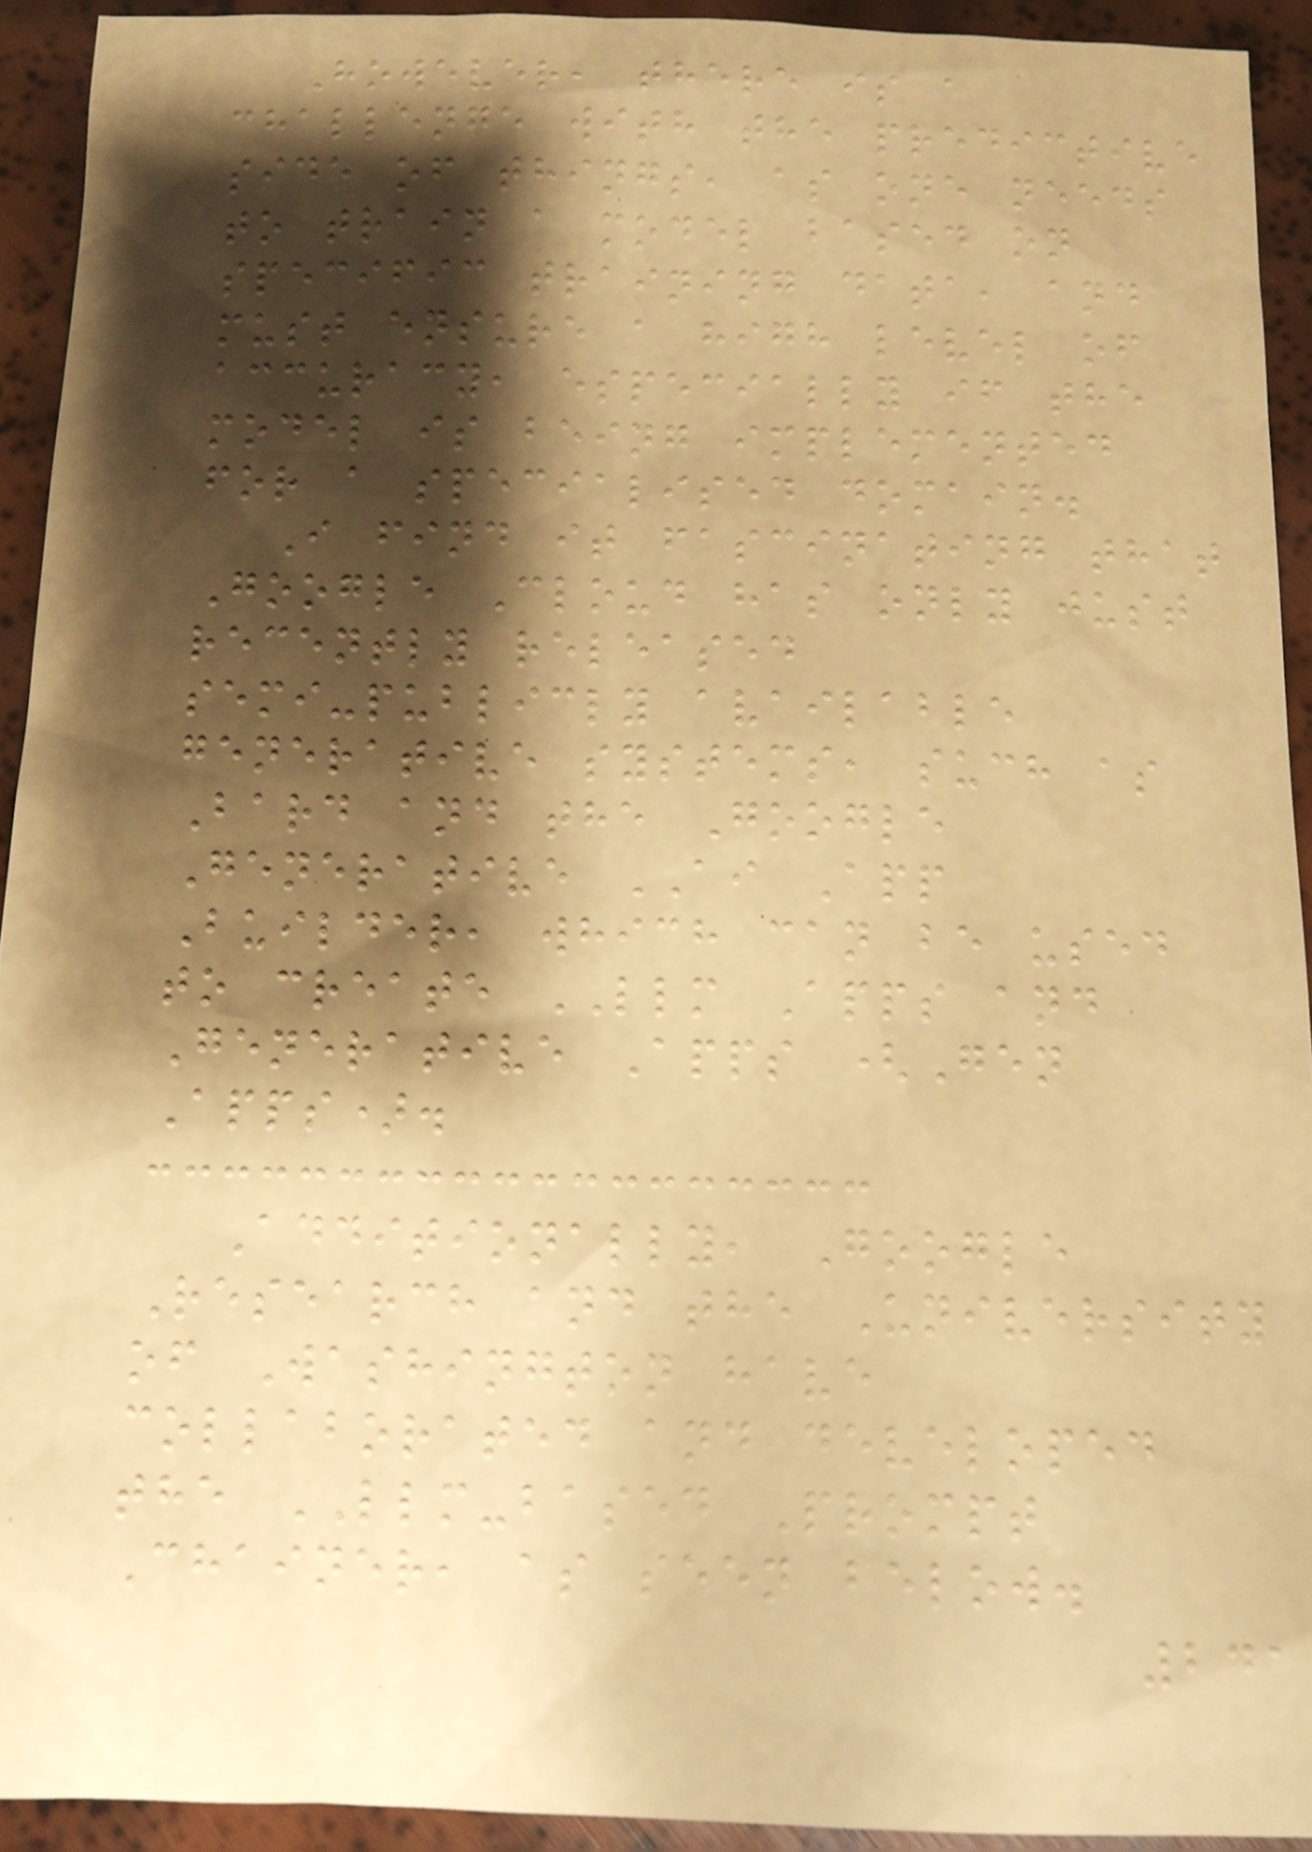However, there is a
challenge with the predictive
side of things, as one needs
to train a model based on
specific training data, and
must ensure a high level of
accuracy, especially if the
model is being implemented
for a specialised domain.
I find it fascinating that
Google Cloud has only just
recently released
semi-publicly available
generative systems, such as
Bard and the Google
Generative AI App
Builder, which can be used
to create LLM Apps and
Generative Apps (Gen
Apps).
Additionally, Google
Research and the University
of Washington have
collaborated and developed
the LLM-based Prompt
Chainer, as seen below.
241
